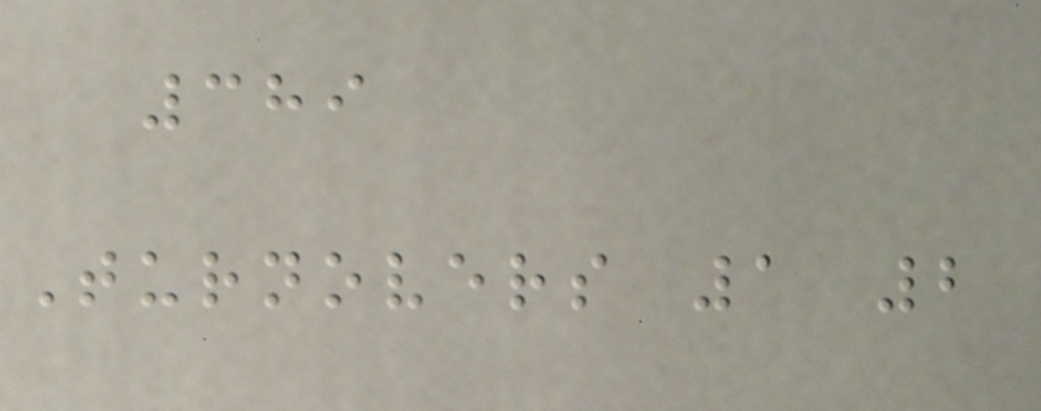389
Turnovers 1 2
